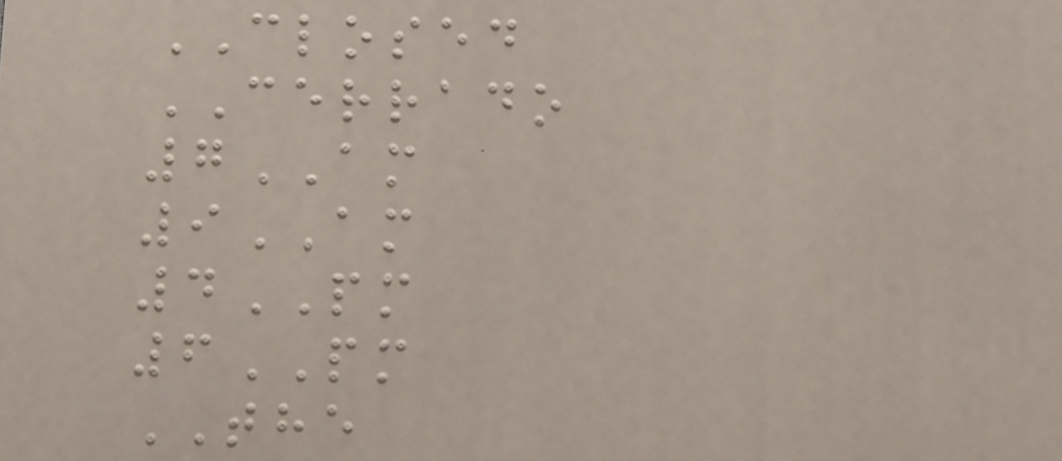CLOSED
CERRADO
7AM
9AM
4PM
6PM
THE
